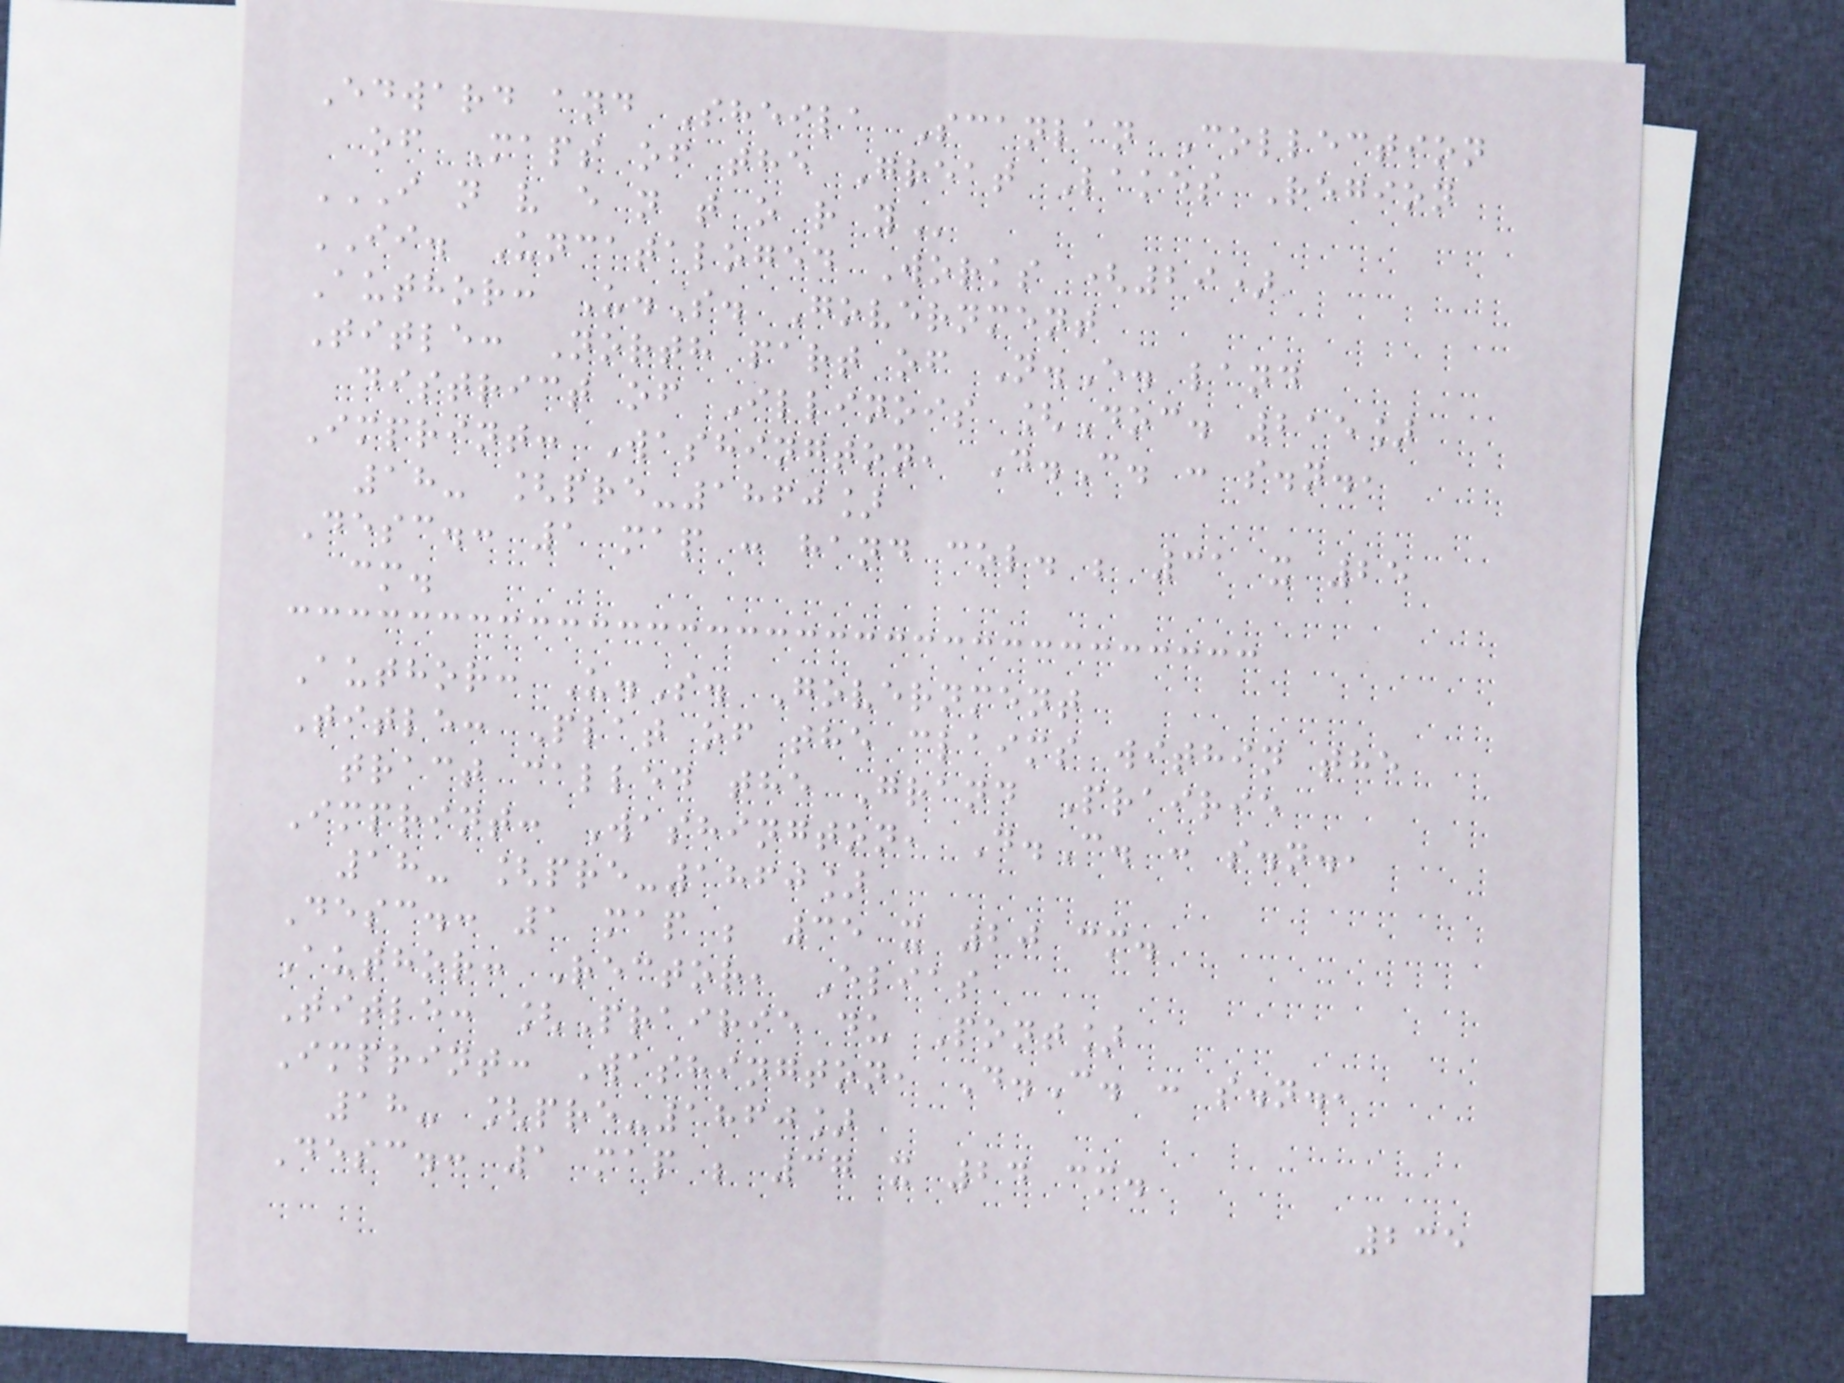Edward and Sheila Scanlan Collection
of Maps of the Great Lakes Region
I N V E N T O R Y
II. Uncataloged Works (29)
Author: U.S. Government
Title: North part of N.E. land
district of Illinois [Doc. 215]
Imprint: Washington, D.C. : s.n.,
18- [pre-1860]
Desc.: 1 map : hand col. ; 31 x 25
cm.
Author: U.S. Government
Title: Plat of the claims within the
tract called the Grand Prairie
Imprint: Washington, D.C. : s.n.,
18- [pre-1860]
Desc.: 1 map ; 35 x 20 cm.
Author: Rector, Elias
Title: [Prairie du Pont]
Imprint: Washington, D.C. : s.n.,
18- [pre-1860]
Desc.: 1 map ; 37 x 24 cm.
235
